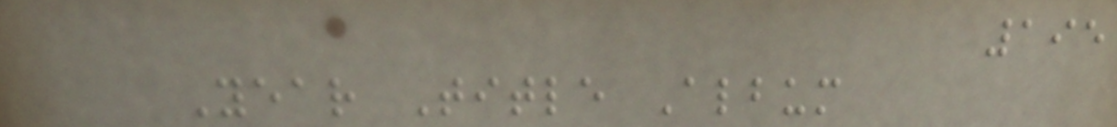195
Year Title Album
